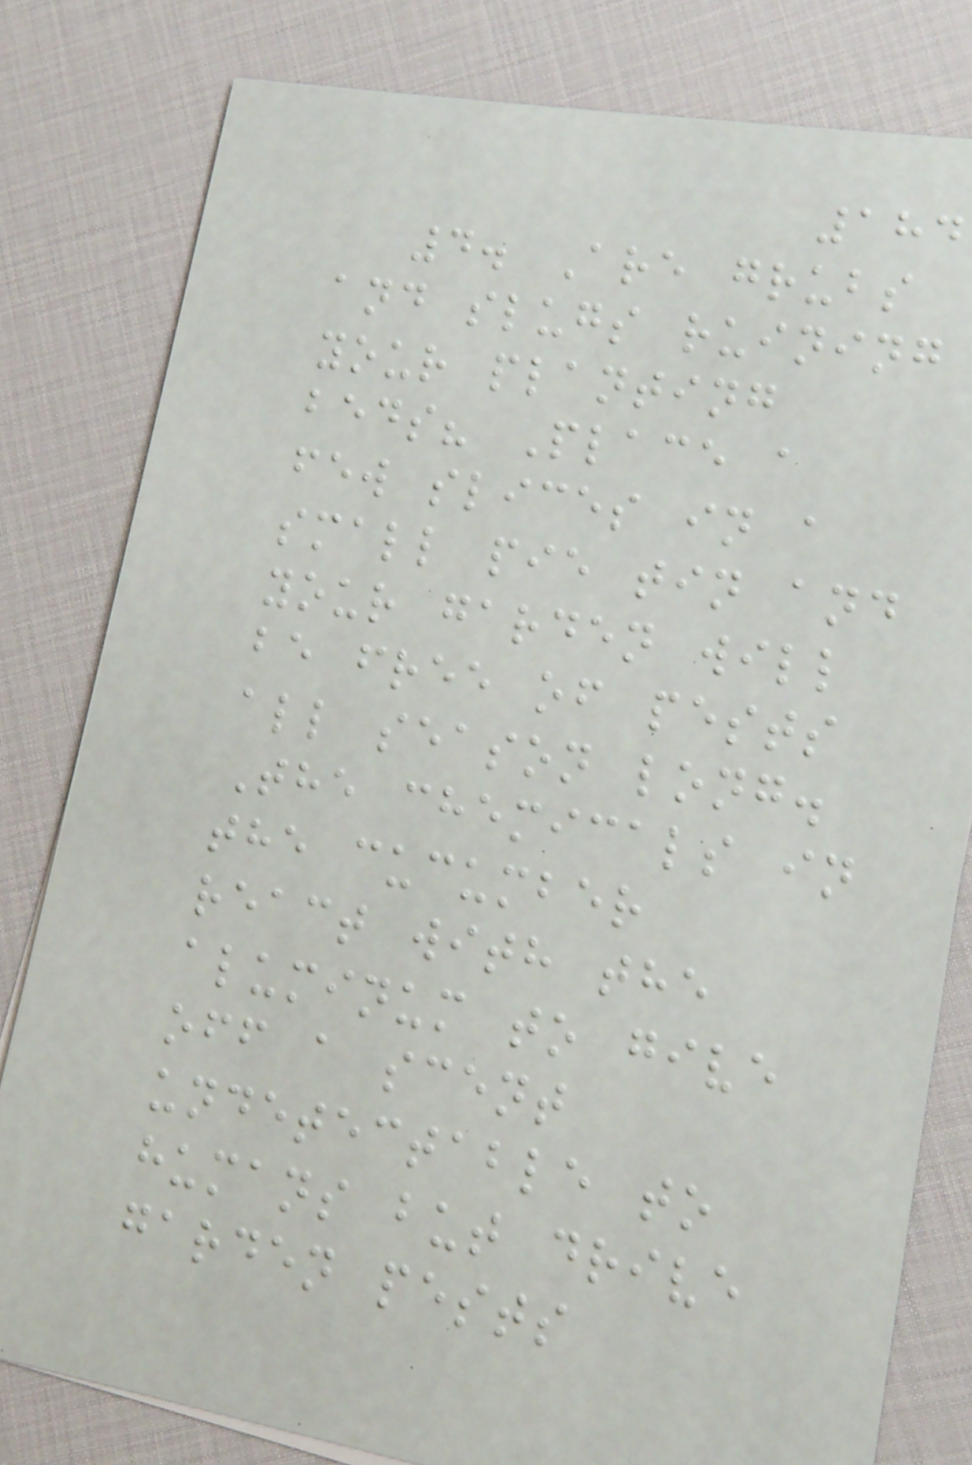184
4. Are grubs
and slugs ruining
your planting
beds? Place a
few slices in a
small pie tin and
your garden will
be free of pests
all season long.
The chemicals in
the cucumber
react with the
aluminum to give
off a scent
undetectable to
humans but drive
garden pests
